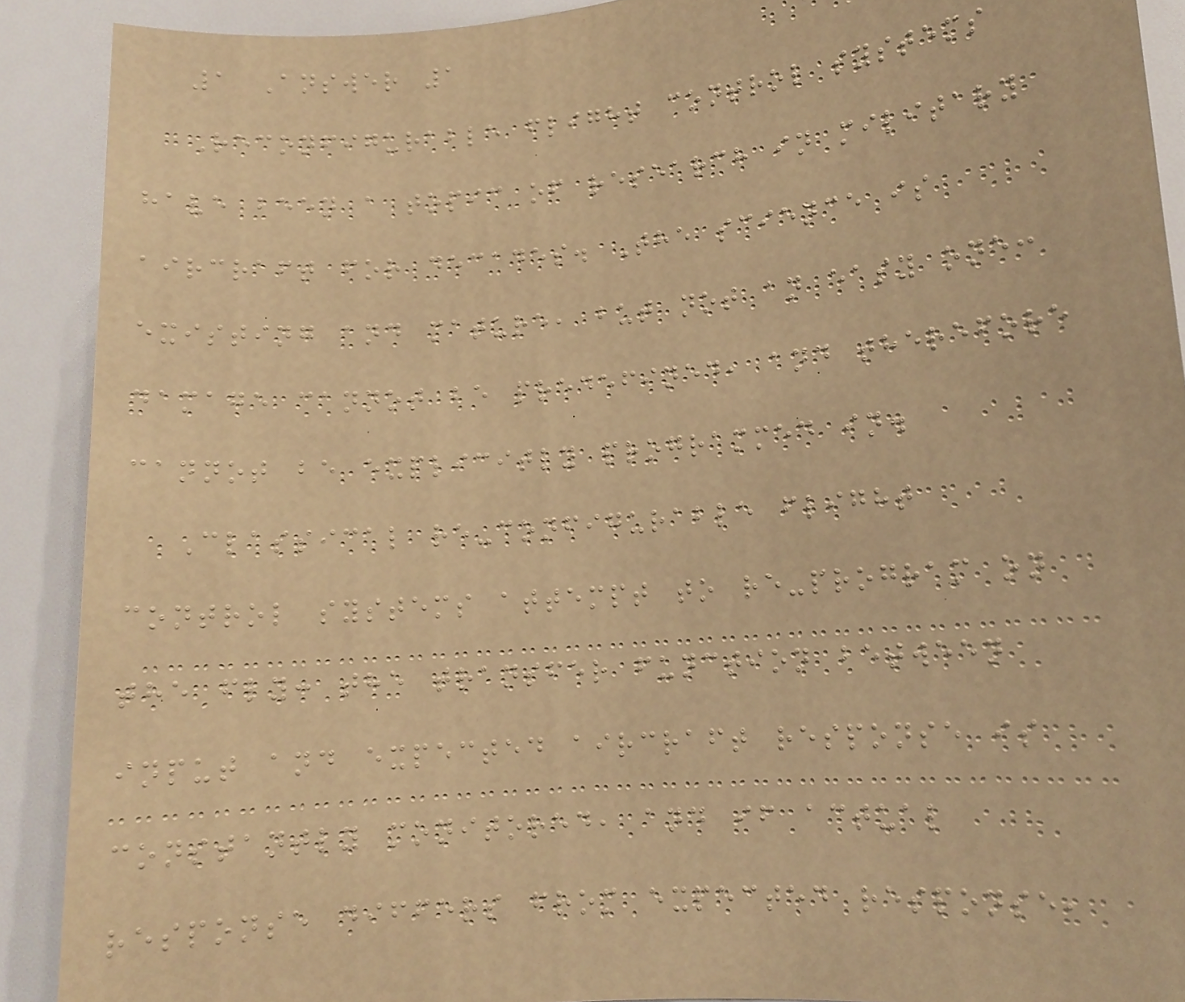1 Answer 1
Reconfigurable flight control systems
have been a topic of research in military
aircraft for decades. The science is
existing and mature, but not an easy one:
damage cannot be predefined, and therefore
cannot be explicitly programmed in.
Classical re-configurable flight
control systems attempt to re-program on
the fly: the transfer function between
input and expected aircraft response is
constantly monitored, and if actual
response differs from expected response,
